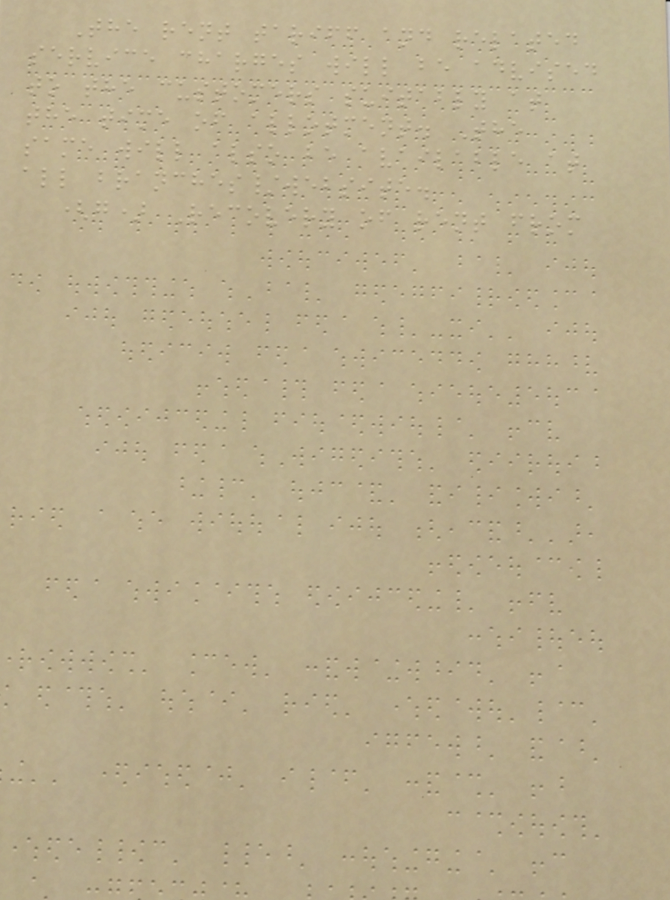The rent tariff and related
service charges will be advised
to the customers suitably at
the time of allotment. The
same will also be available at
all branches/website.
(g) Recovery of rent from
